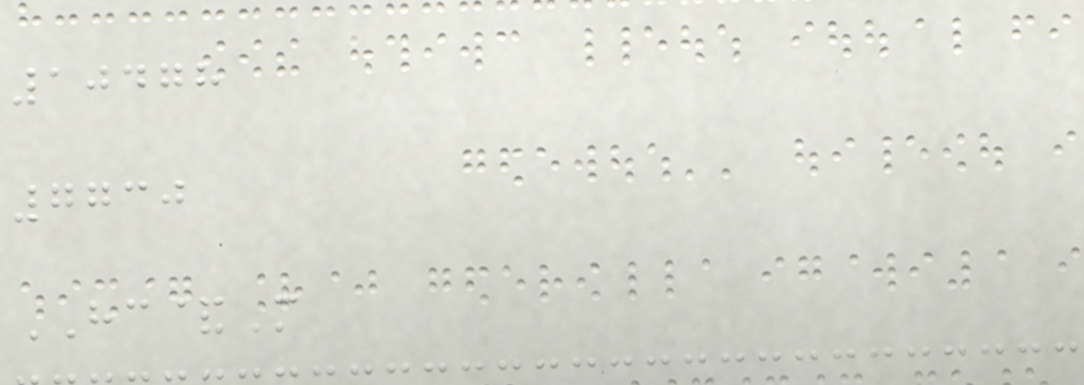10478
7730
HC&M
